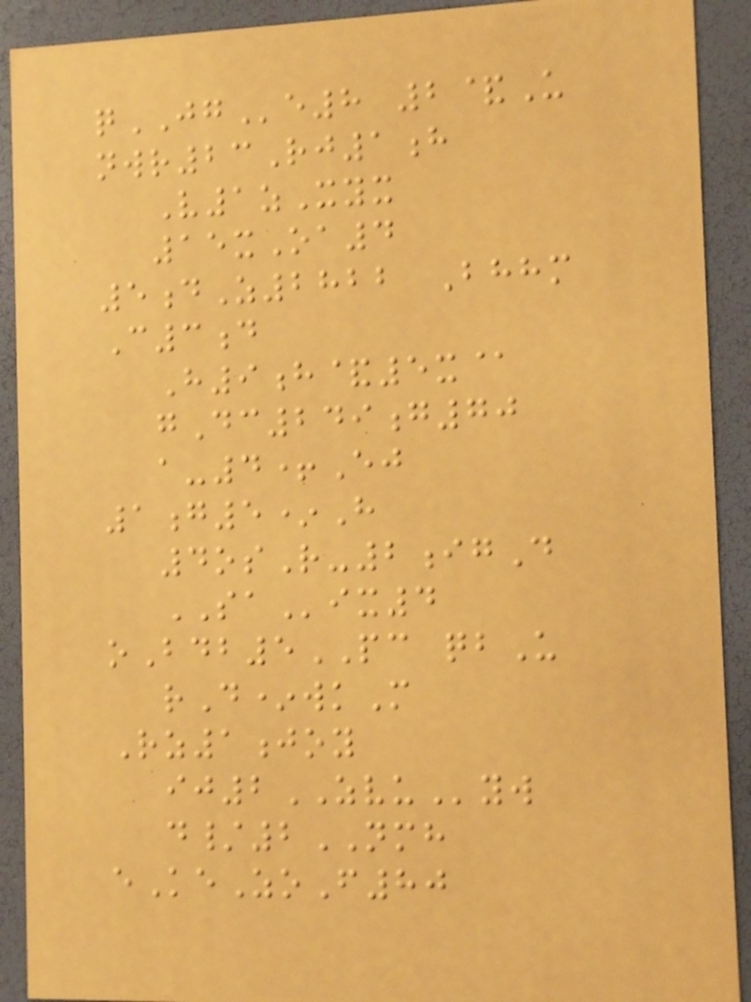qJGe8 2&U
nwr23Rj1h
V1zXyx
15xOa4
5dZ2822 Bhhm
C3d
H9h&5x@
gDc249g70
a-4+Ej
1g5*H
4osR-2igD
SAix4
oBdb5PC qbU
rD*wkM
Rz1joy
ij2ZVUyw
d/2NMH
eKeZoF80
